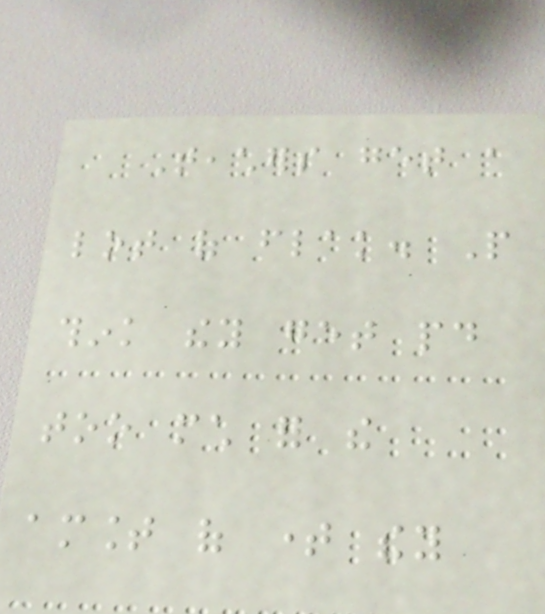Teachers get a
lot of flak. People
think they get paid
too much for the
amount of time they
